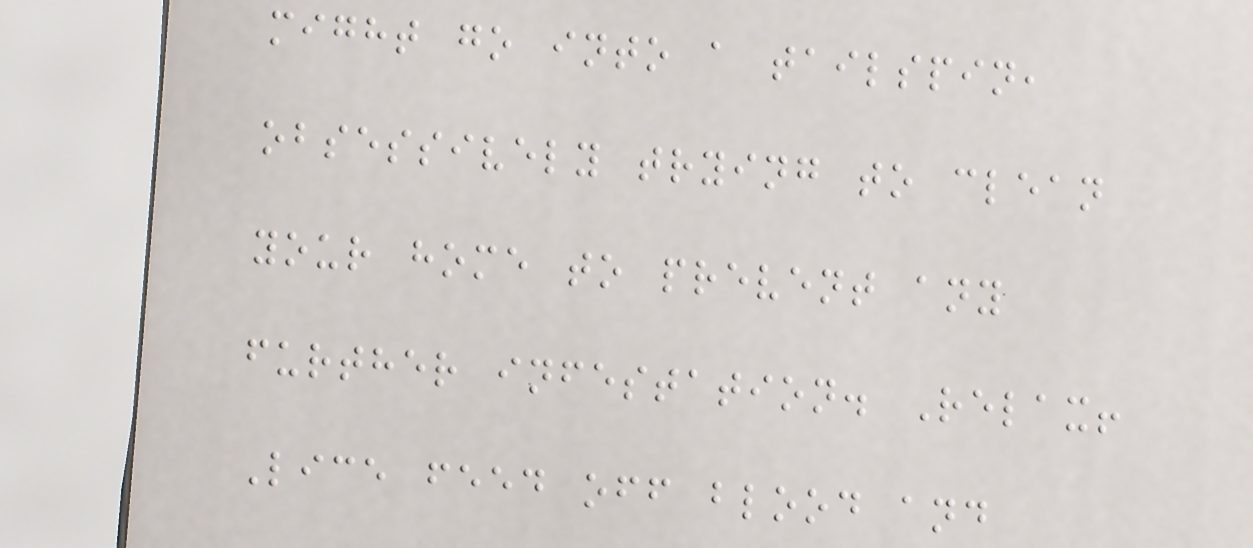might go into a tailspin,
obsessively trying to clean
your home to prevent any
further infestation. Relax!
Lice feed off blood and
